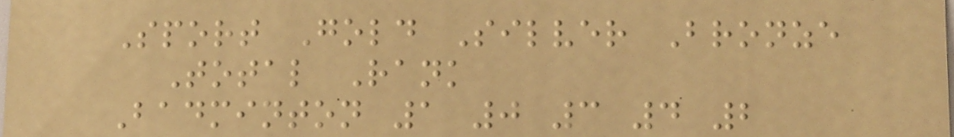Sport Gold Silver Bronze
Total Rank
Badminton 1 0 3 4 2
